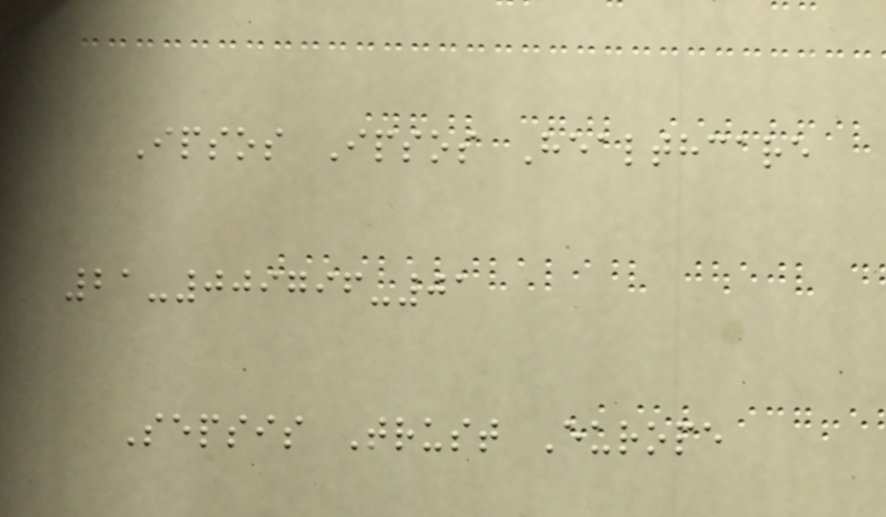Ipsos Ipsos Healthcare
21-009796-01
Sepsis Trust Europe
